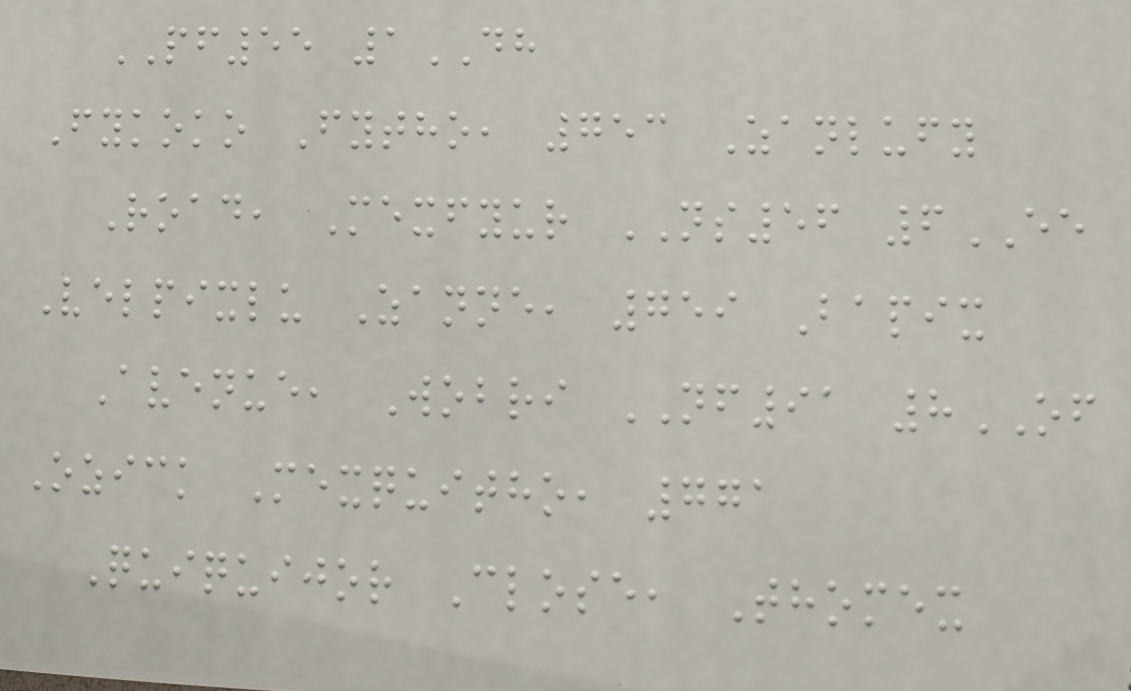PF55 1DH
Fykoko Fytho, 753 Zanlufy
Road, Mexfyur NS56 6EE
Velpixlu Zanne, 759 Bapix
Avenue, Wobri NF91 8OF
Ozick Mexquitho, 771
Quiquijor Close, Thomex
